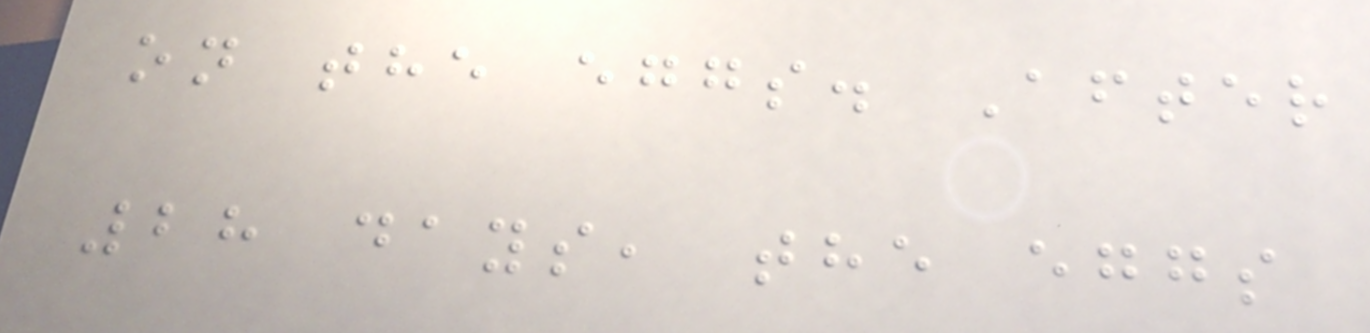on the eggs. After
28 days, the eggs
